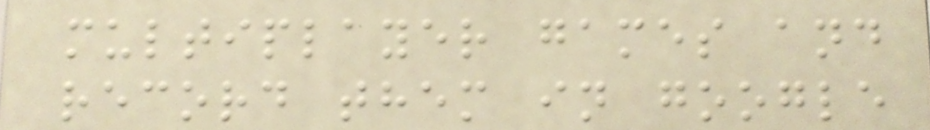multiplayer games and
record them in google
